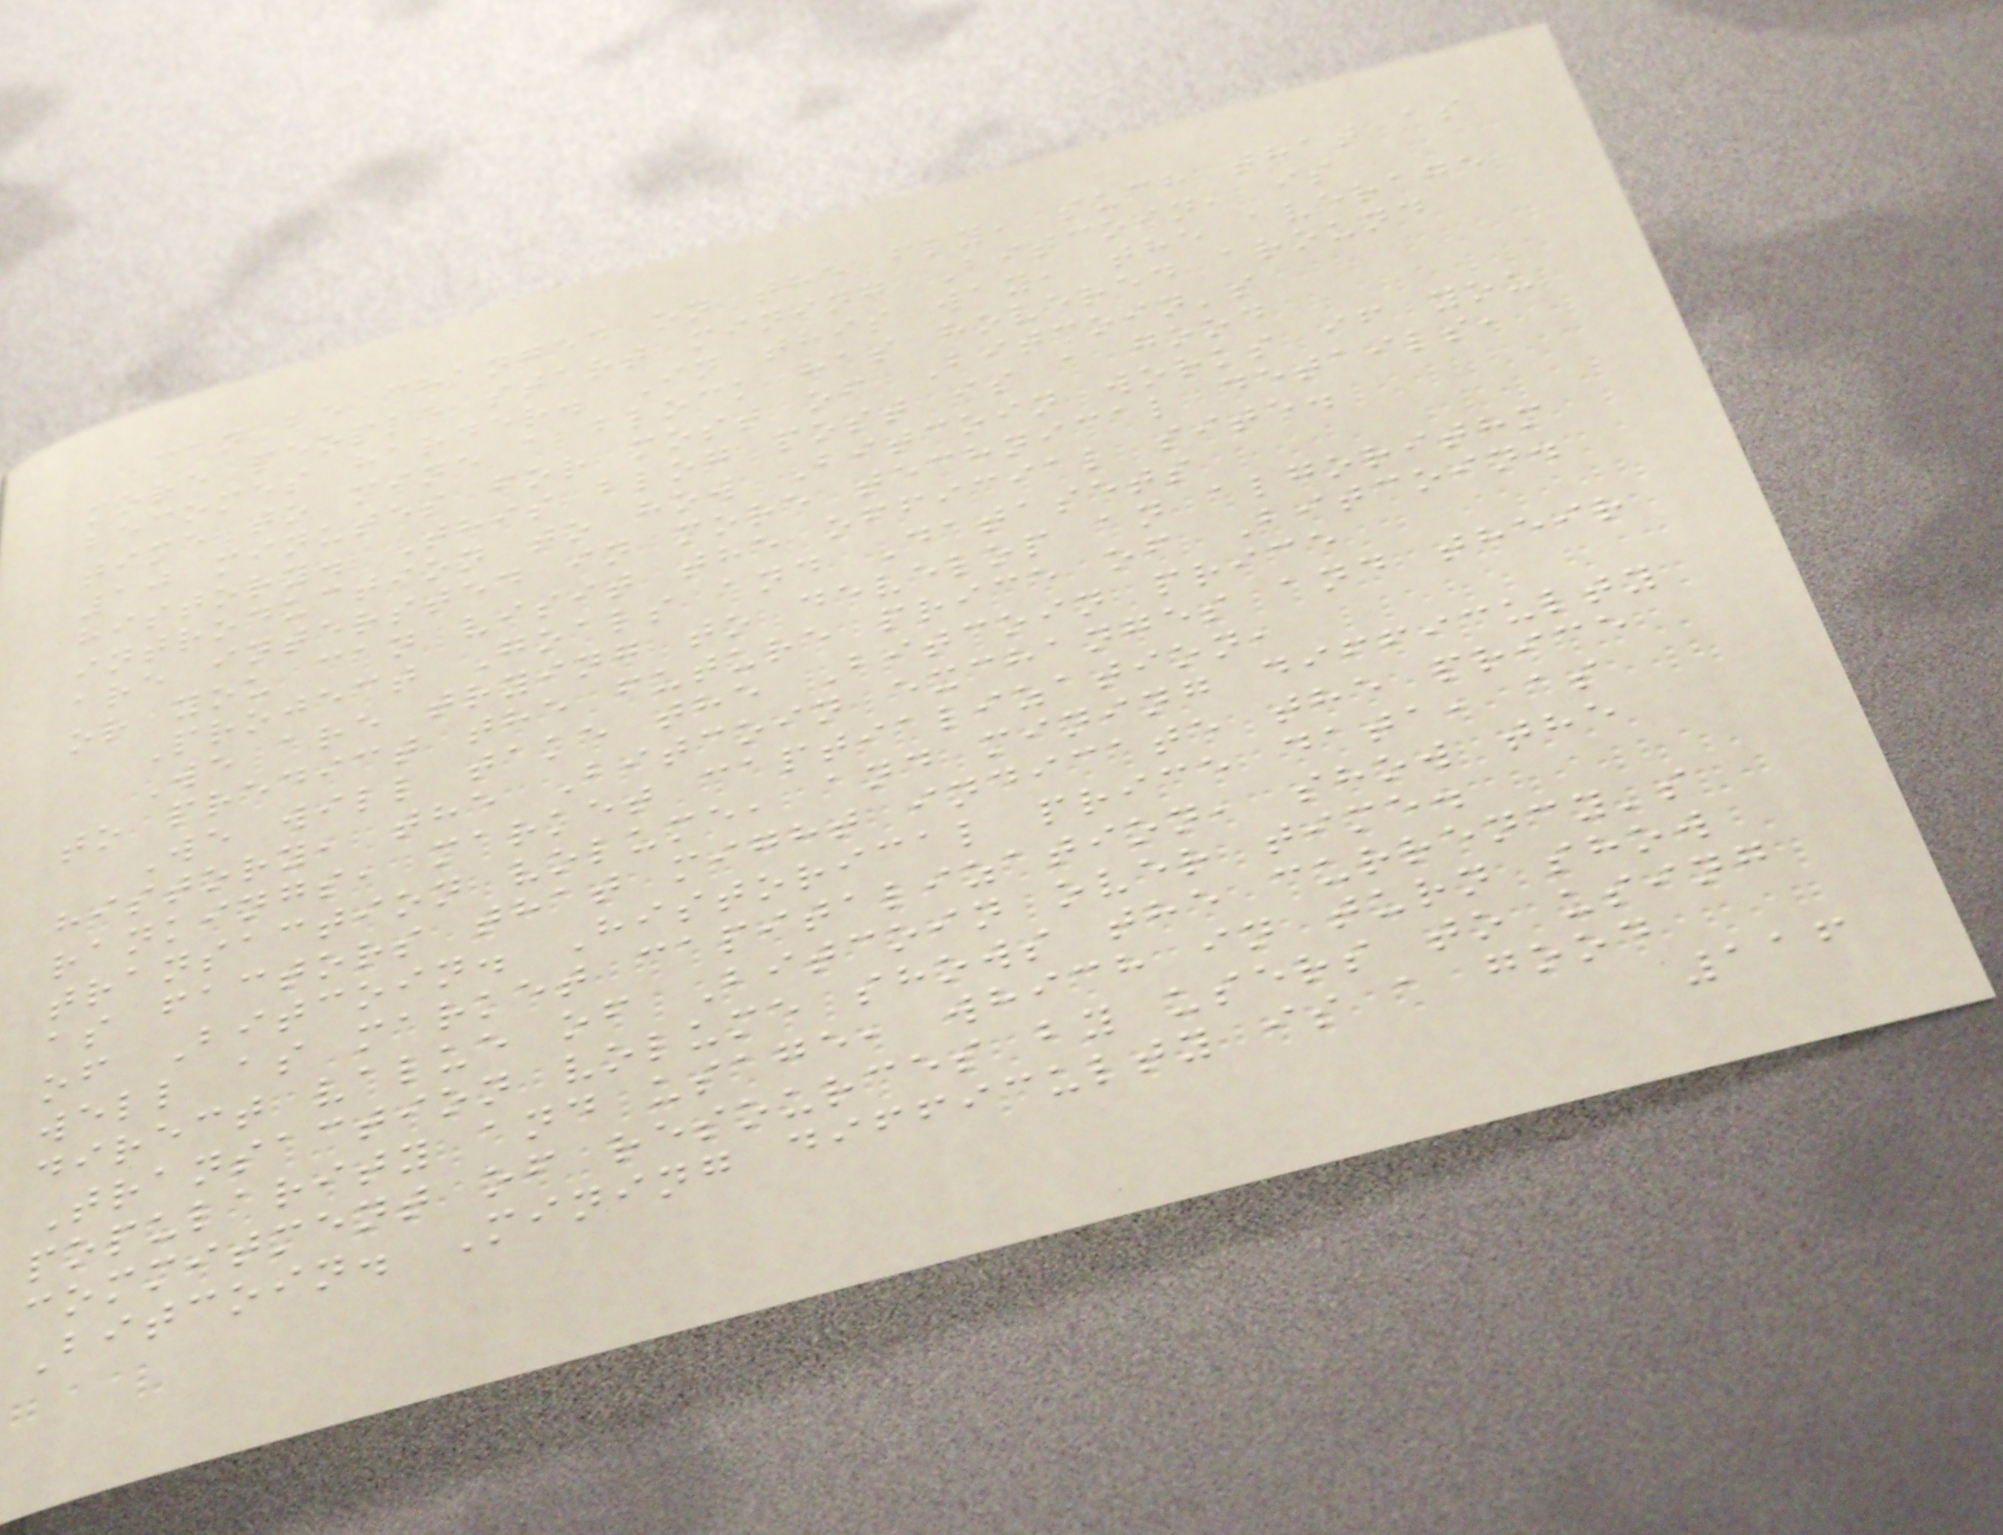can be changed on the fly, such that as
more people start mining Bitcoin, is
becomes harder. In this way, the average
time to mine a block has hovered around
10 minutes for most of Bitcoin's
history. This blog post is a good
introduction to how Bitcoin works if you
are intersted in more technical details,
or you can visit the official site.
Project Goals and Datasets
We are trying to develop an algorithm
to predict the future price of Bitcoin.
We will take the Bitcoin price
history, the Bitcoin exchanges and their
rankings, market captialization,
transaction volume, and mining difficulty
as factors that might indicate the price
of Bitcoin. Historical price data, as
well as market capitalization, show the
direct value of Bitcoin over time.
Transaction volume shows the currency's
popularity and usage, which in turn show
commitment of resources by users to using
Bitcoin. Mining difficulty is a good
116
